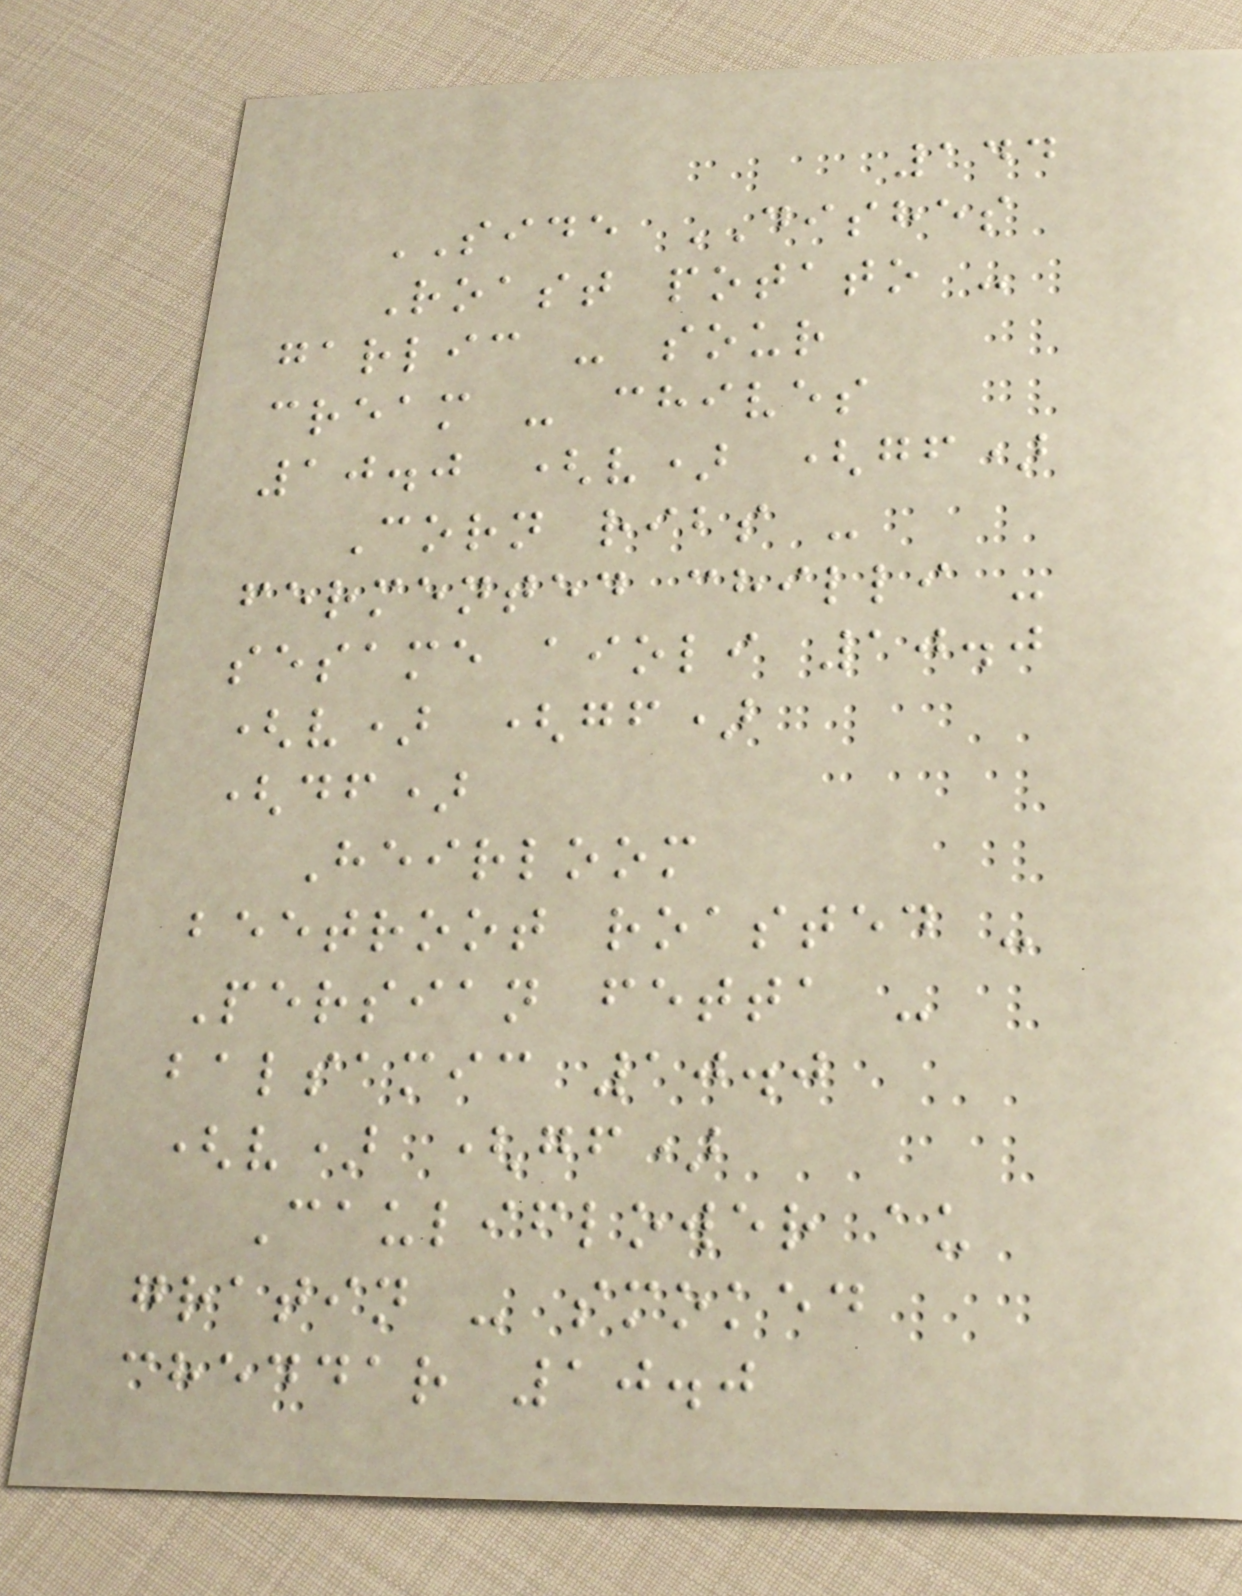144
SIDE DISHES
Roast potato -
garlic - sour
cream - chives
10.0 (v) (gf)
Corn ribs -
fermented chilli -
sesame aioli 10.0
(v) (gf)
(df)
Heirloom
beetroot roasted -
Persian fetta -
balsamic 10.0
(v) (gf)
Cauliflower au
gratin - smoked
cheddar 10.0
